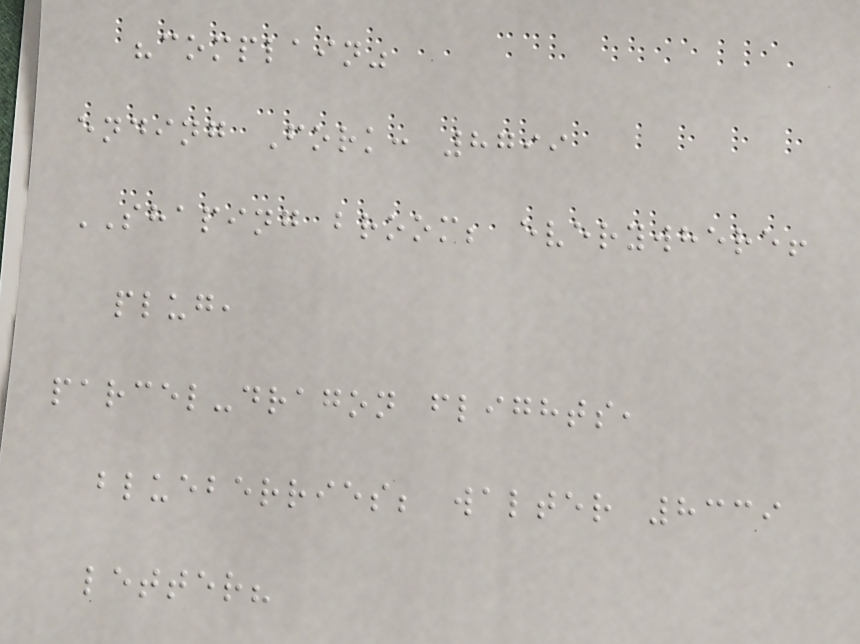"complain"
ending Fork: 8799
SHAPING broom; everywhere!
plug,
parcel-dragon flights,
blueberries; walter 8339
letter?
